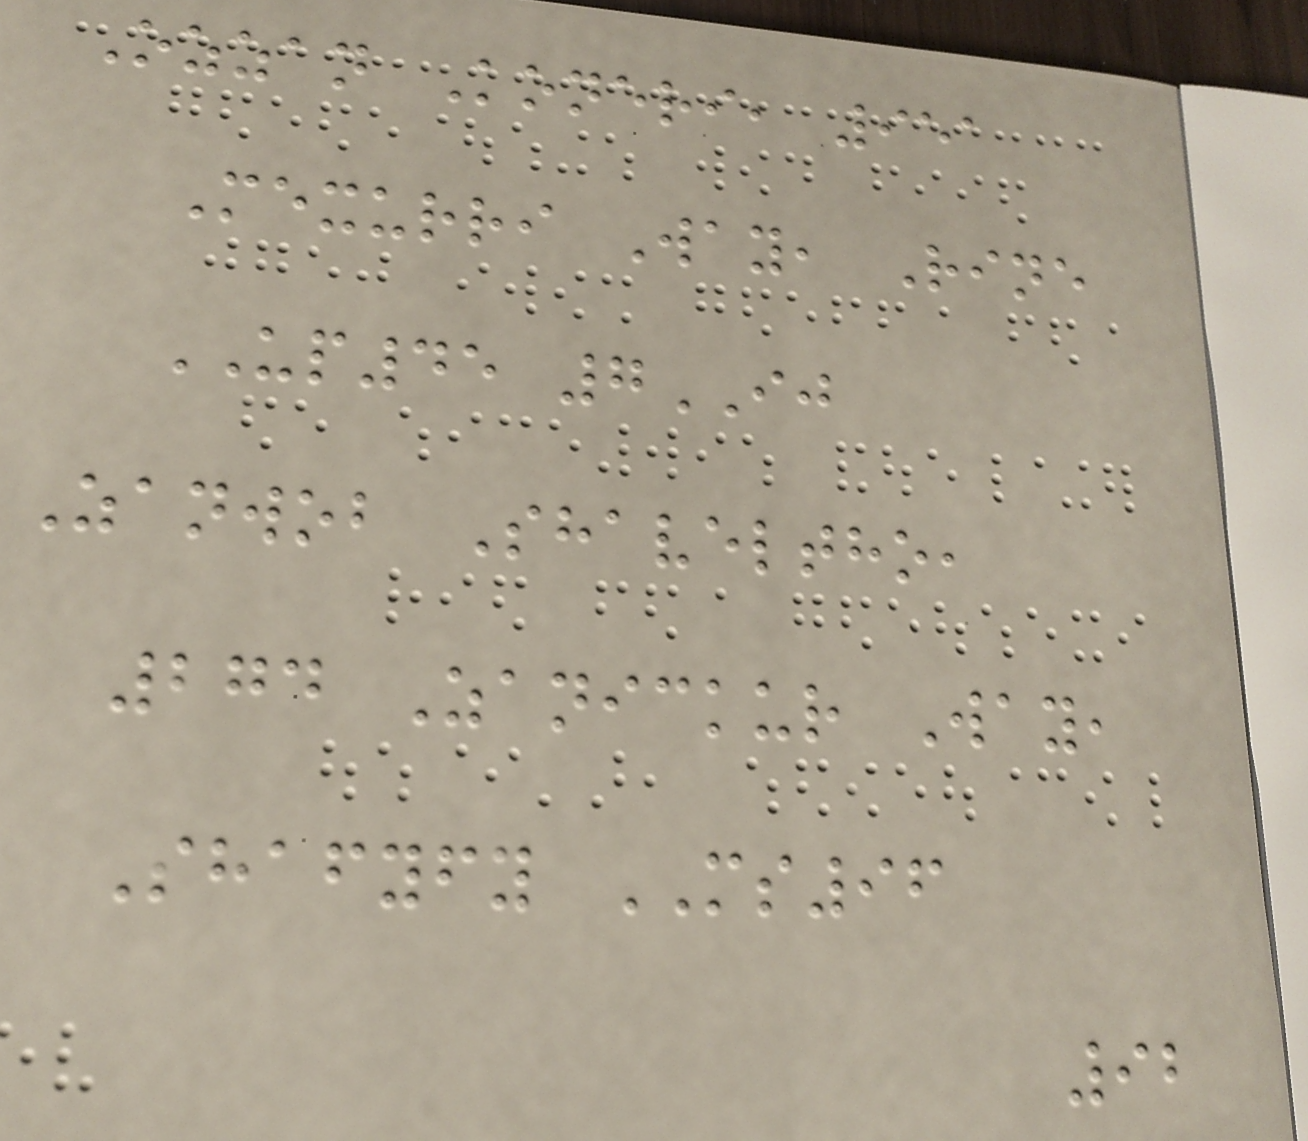Ozzan Koneri, 951
Mexurri Way, Rine
UP45 7IJ
Zanwob Shaveltho,
274 Zanickur Way,
Shafyfy MS96
92
